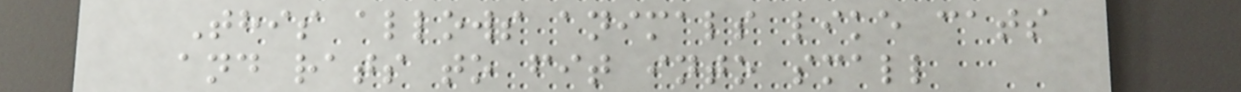This allows animals like cats
and rats to fit into small
